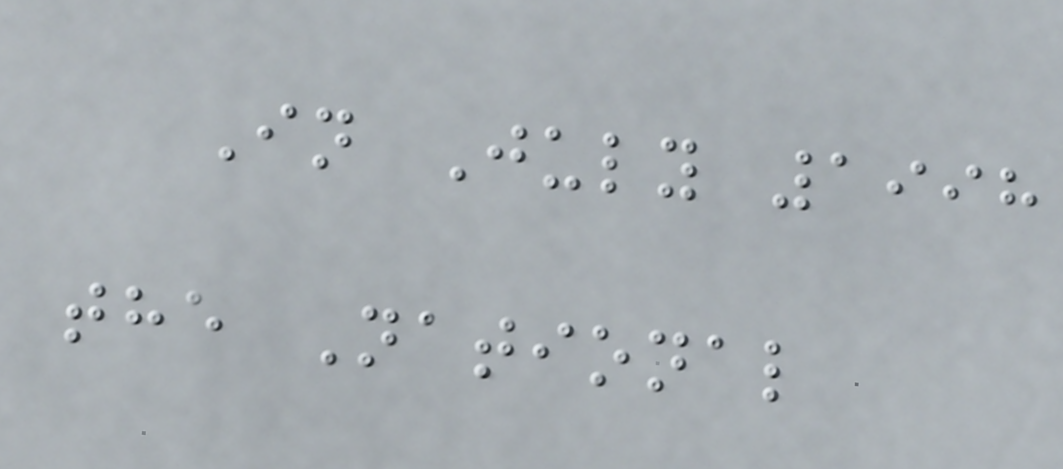In July 1998
the National
